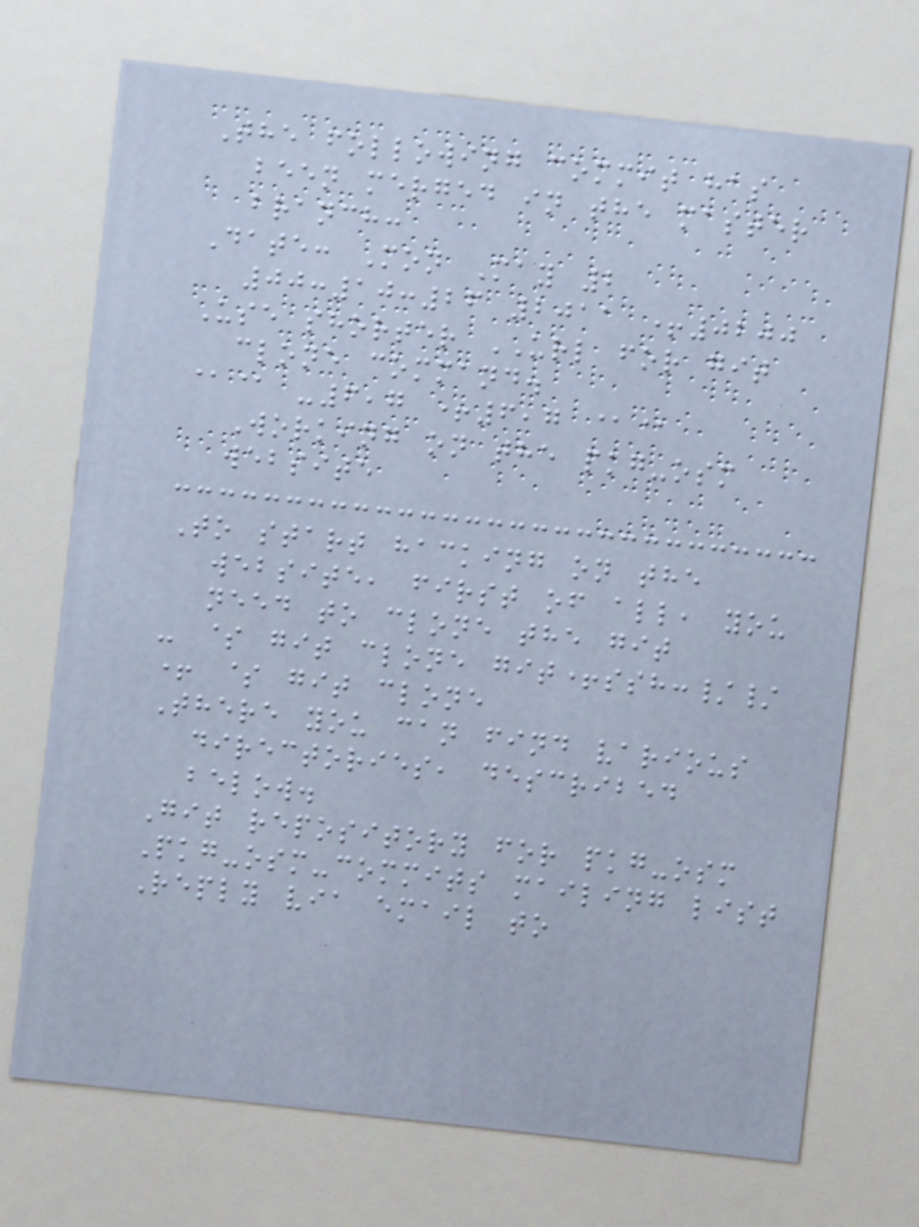The following commit has
been merged in the master
branch:
Date: Mon May 2
00:10:26 2011 +0200
Use shorter URL for git
clone command.
@@ -6,7 +6,7 @@
Working on the pkg-osm
website
To start hacking on the
website, first of all, you
need to clone the git
- $ git clone git+ssh://
+ $ git clone
There you can find various
directories, described
below.
Git repository for pkg-osm
Pkg-osm-commits mailing list
Reply via email to
